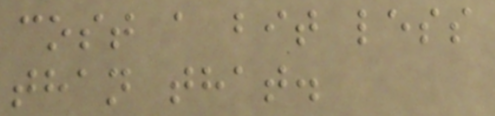cost a bit less
than that.
